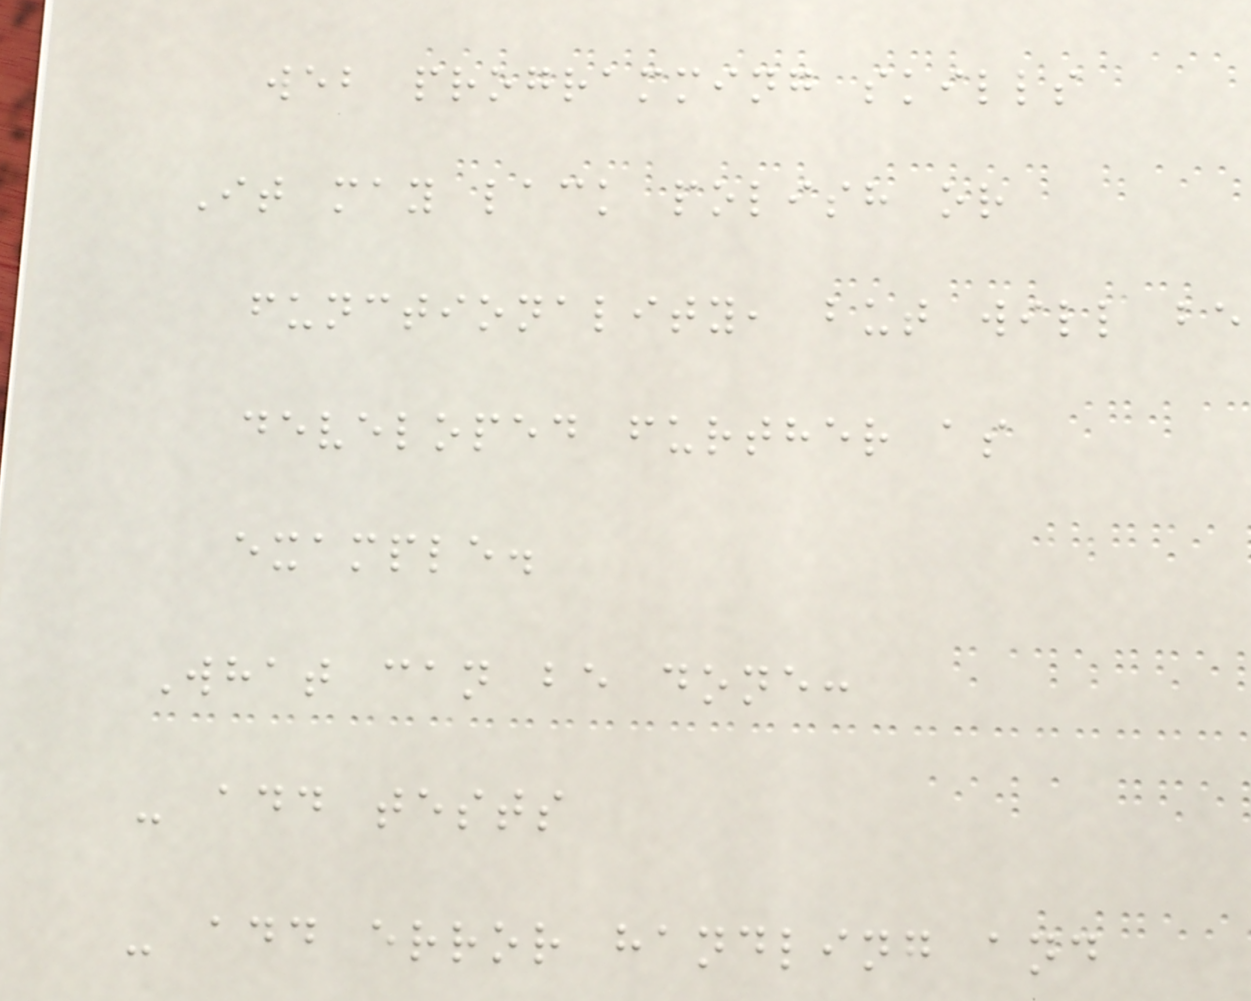web programming skills
It may lack polish or
functionality, but will be
developed further as
example.
What can be done:
- add tests
- add error handling and
